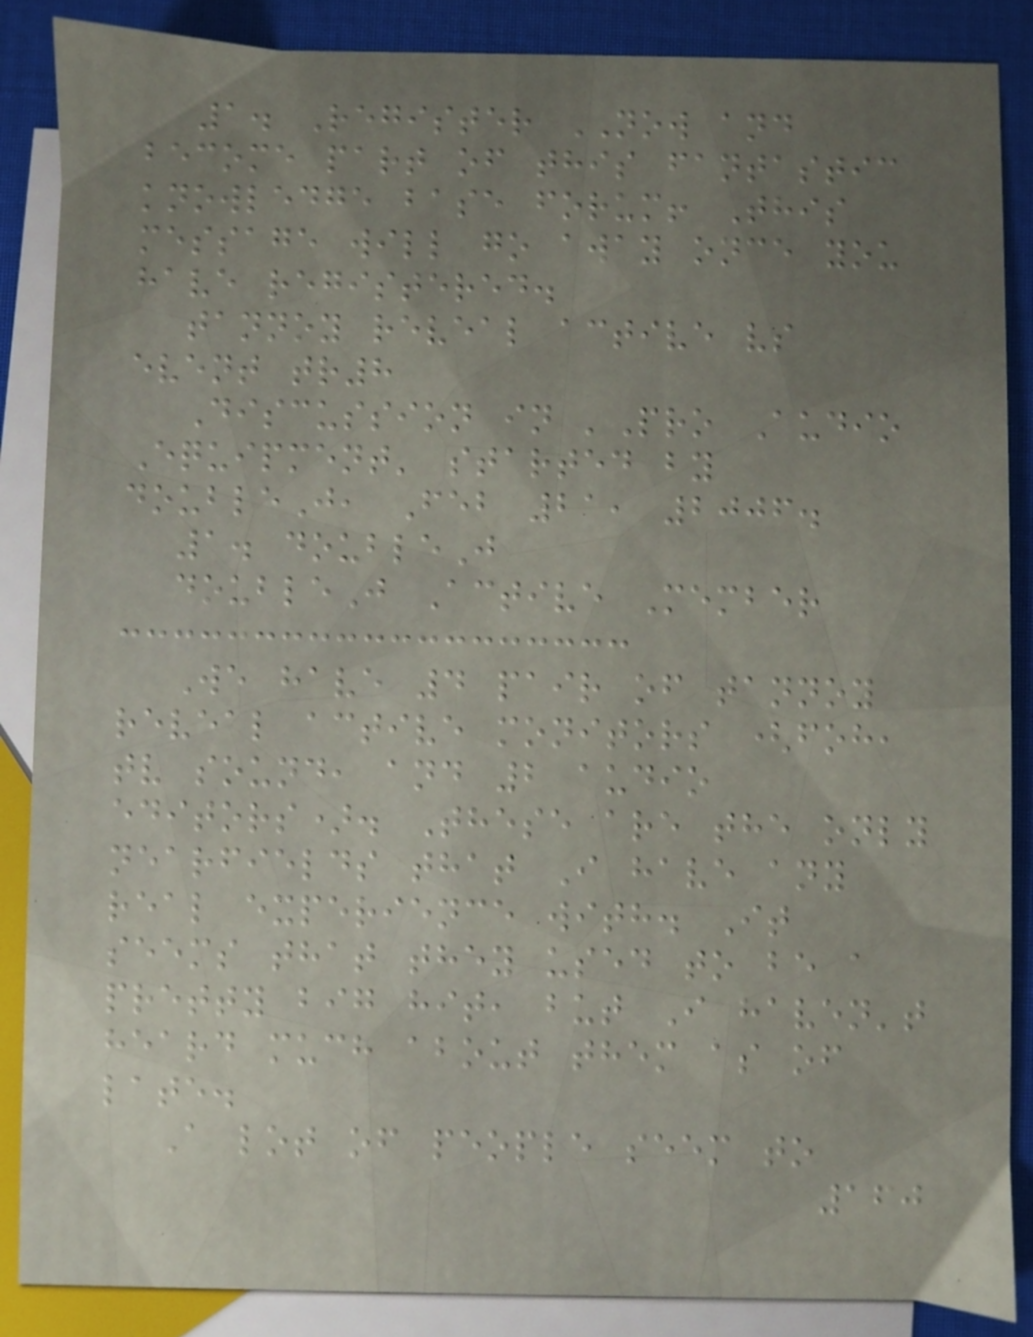1. Register NOW and
become part of this fantastic
knowledge base forum! This
message will go away once you
have registered.
tannoy reveal active vs
event tr8
Discussion in 'Pro Audio
Equipment' started by
doubleJ, Feb 21, 2006.
1. doubleJ
doubleJ Active Member
We have 4 pair of tannoy
reveal active monitors (foh,
tv sound, and 2 audio
editors). These are the only
nearfields that I have any
real experience with. It
seems that they used to be a
pretty big hit, but I haven't
heard much about them as of
late.
A lot of people seem to
160
